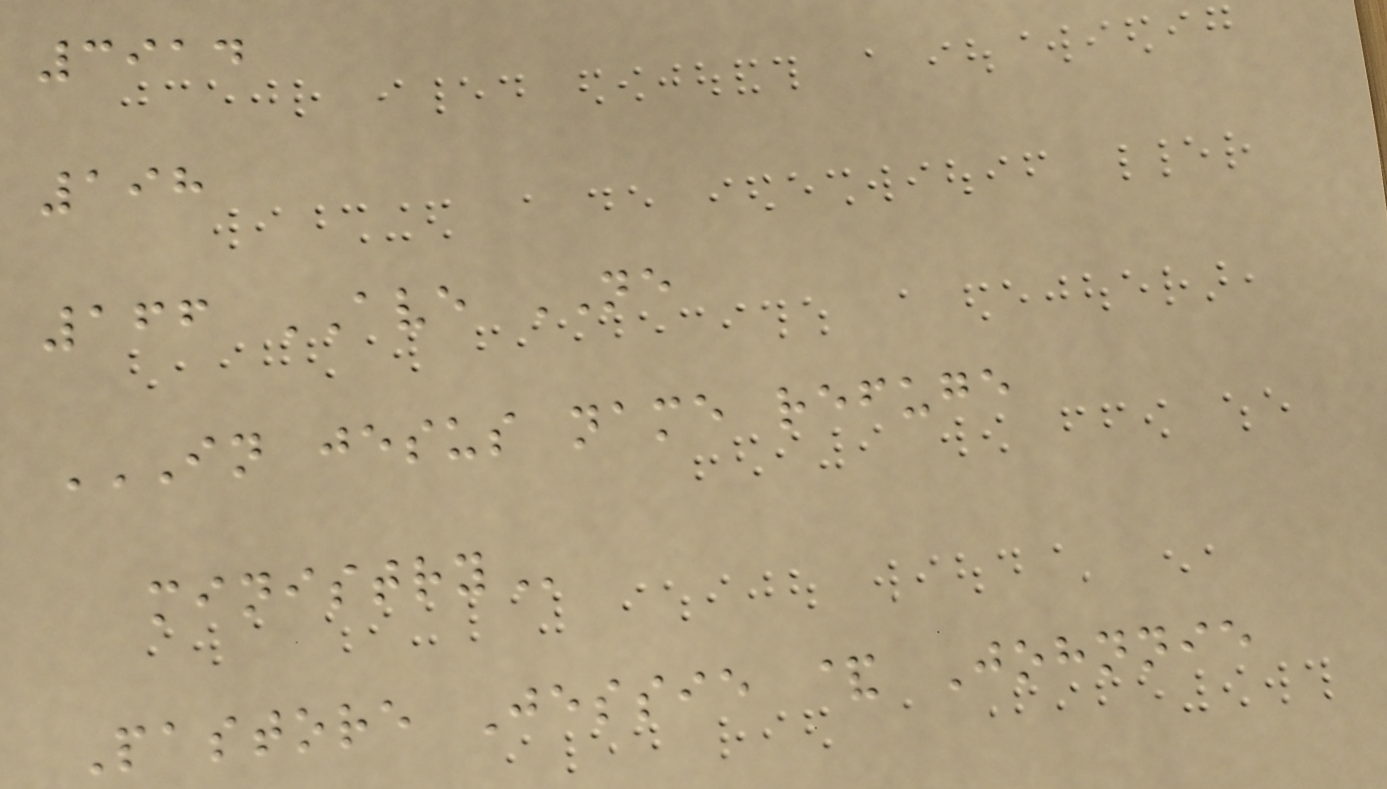3914
198
166 AVE NE
IN JESUS NAME REFUGE
MINISTRY
Pastore Jessie & Johnnie
